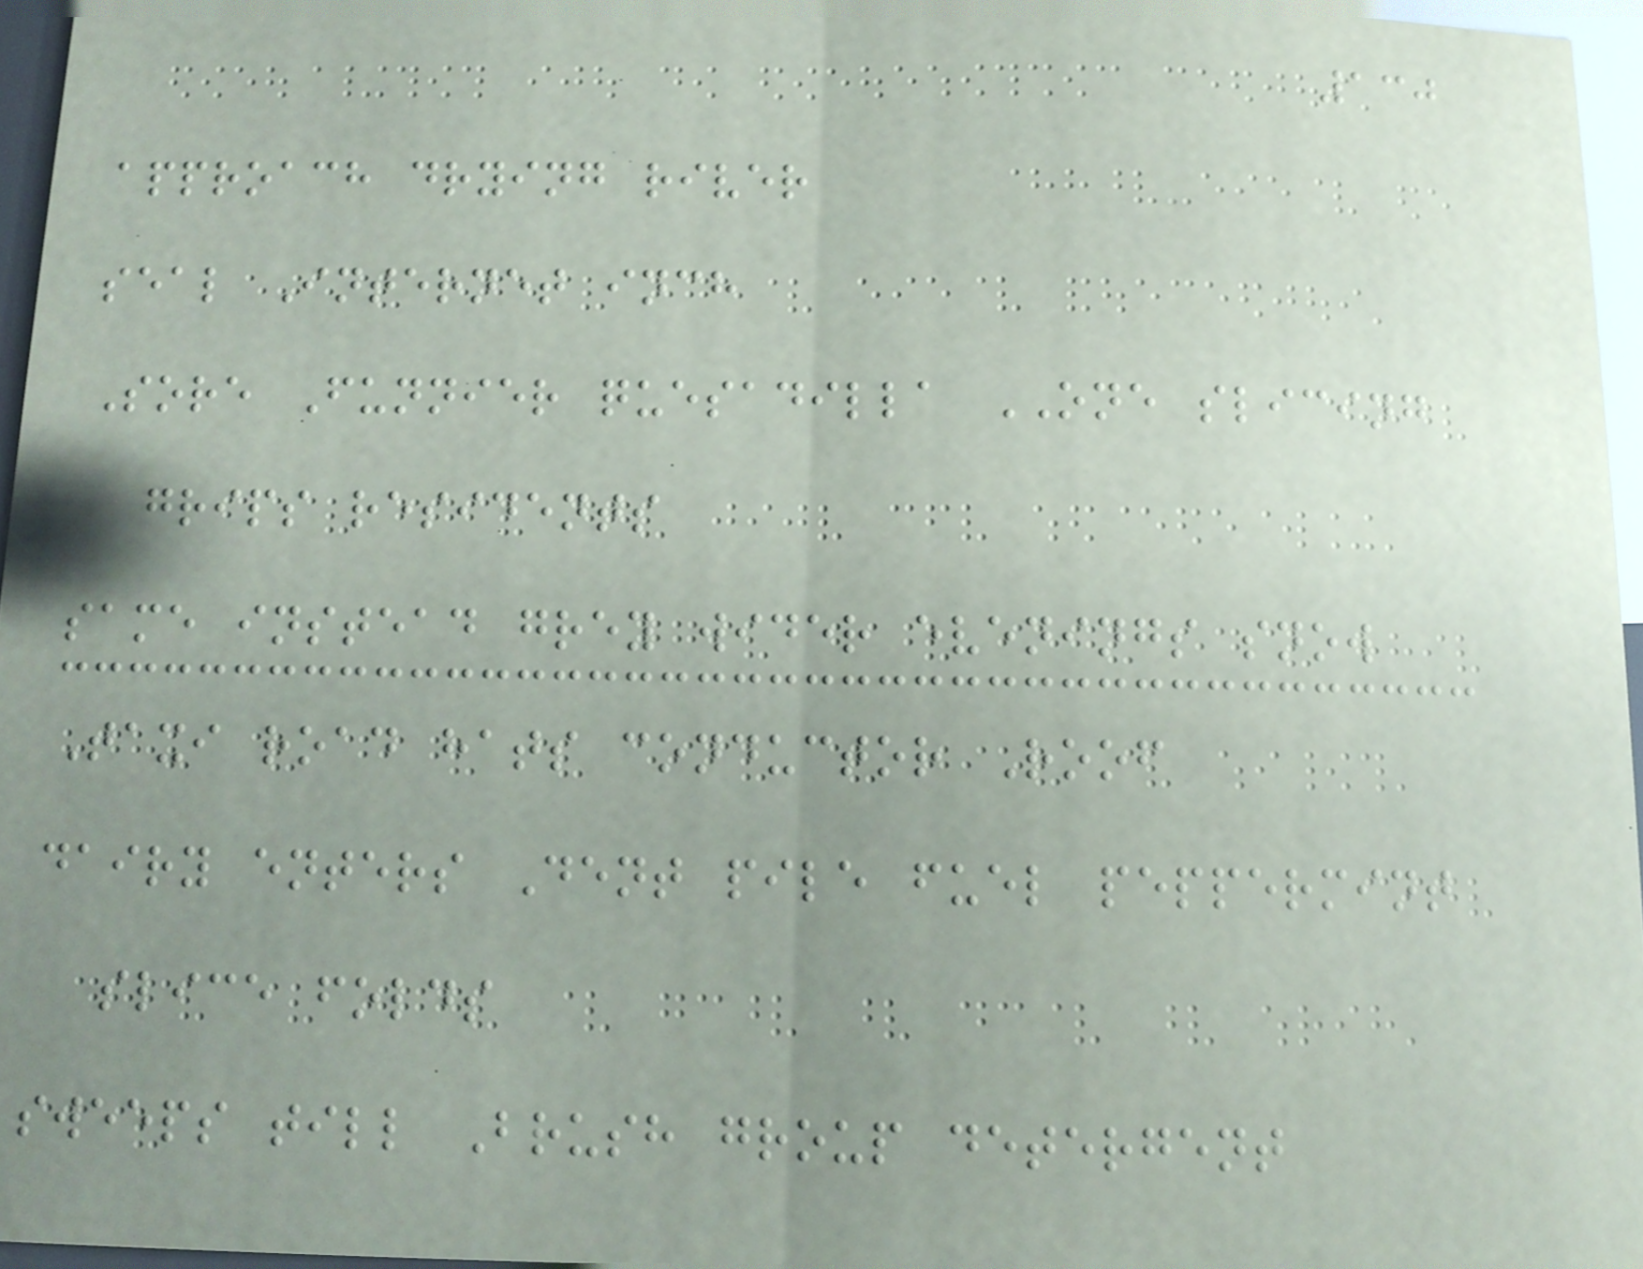130
approach drying river
seal Internet inch
Sore Funnier quesadilla ONE slicing
grips residents
same instead grey wider evenings snow
Taxi road hats conductor Roof
dairy enters Dent pile fuel peppermint
slice folds
sweeps till Brush group detergent
